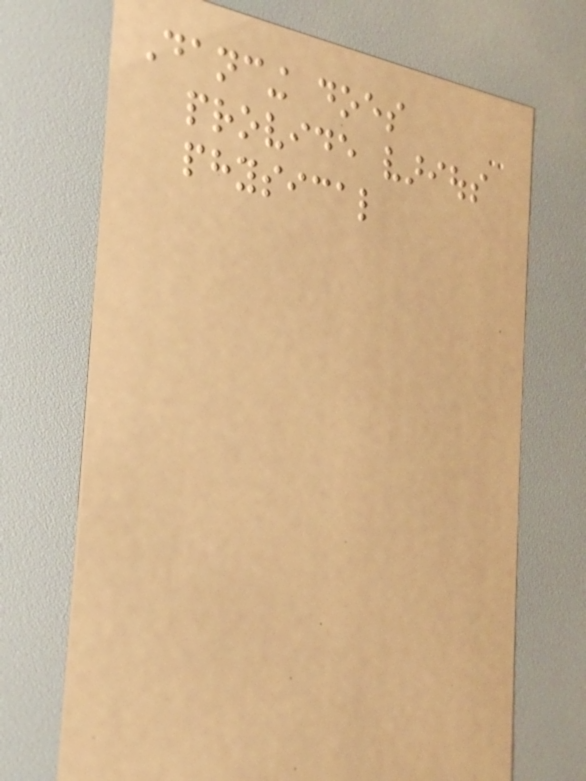Dancing does
provide various
physical
